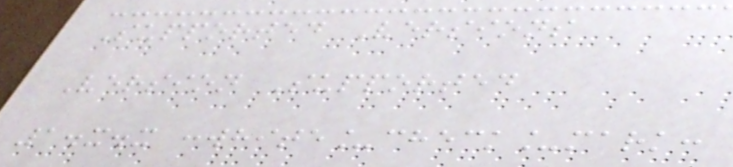Supported Versions
Version Supported
1.x.x :white_check_mark:
